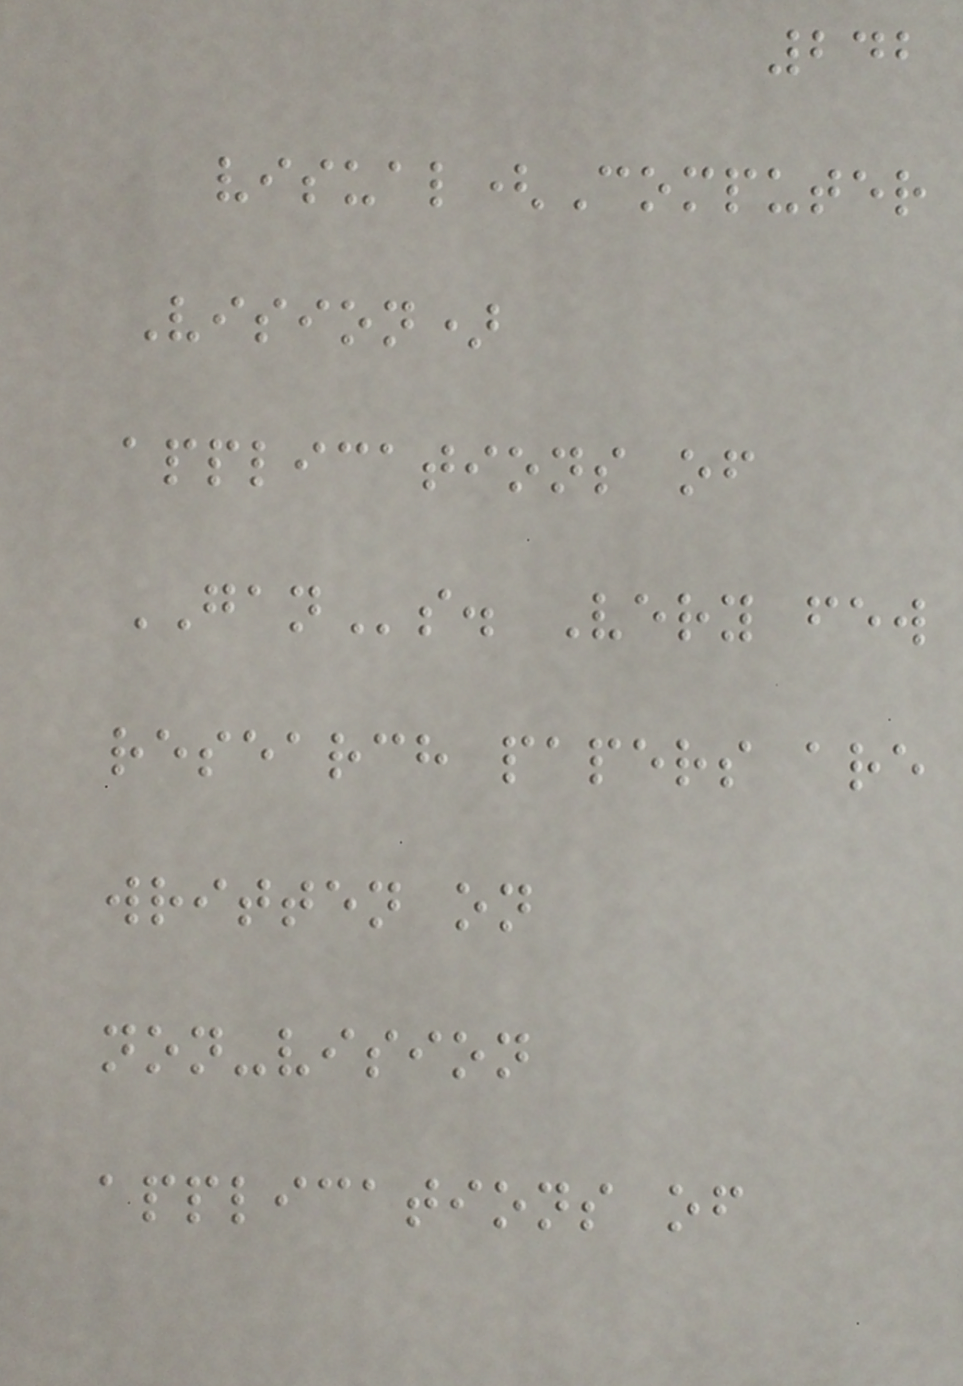242
visual(Computer
Vision)
applications of
GANs. Very few
research papers are
written on
non-vision
applications of
